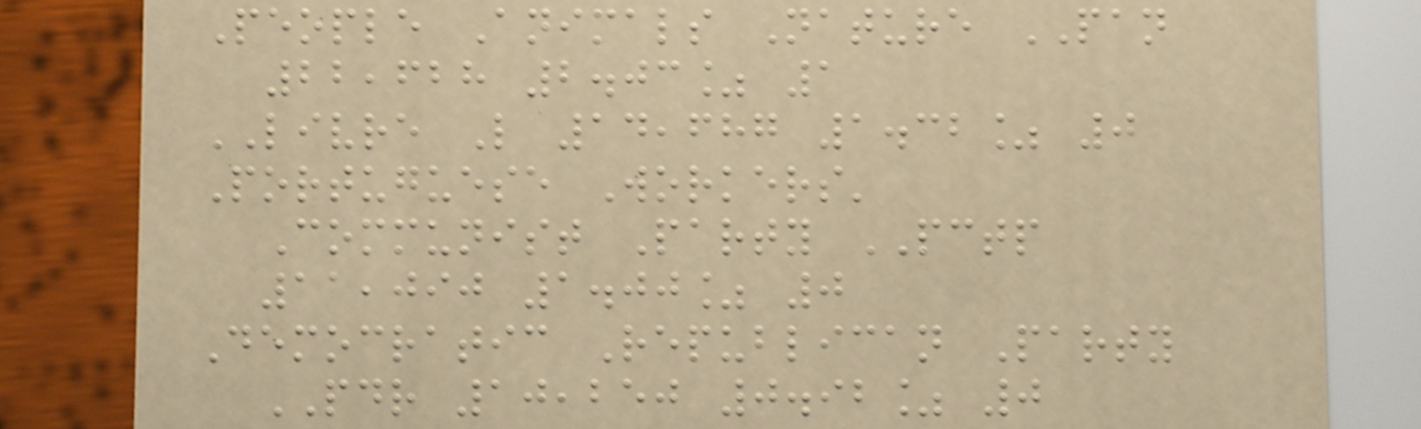People Animals Nature PAN
22,628 2.03% 1
LIVRE L 14,687 1.32% 0
Portuguese Workers'
Communist Party PCTP
11,090 1.00% 0
Democratic Republican Party
PDR 10,250 0.92% 0
